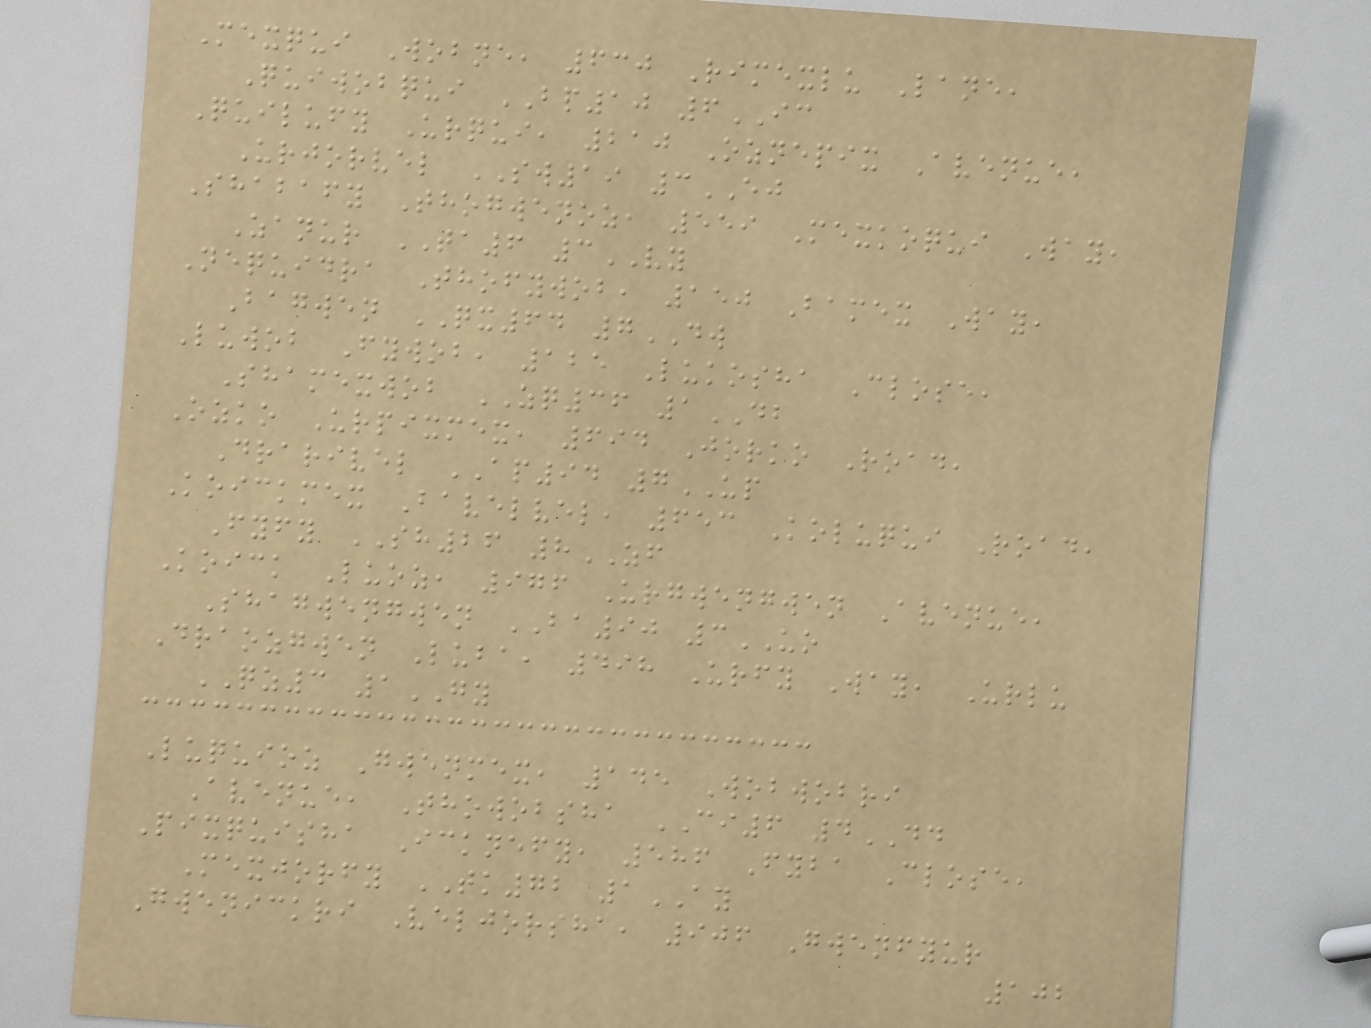Mexqui Wobne, 630 Rimexlu Lane,
Quiwobqui BP10 6IC
Quilufy Urqui, 210 Oznepix Avenue,
Urjorvel SW19 3EJ
Shabafy Thogwenoz, 559 Mexkoqui Way,
Zanur TA6 3VY
Nequidra Thofywob, 150 Bamex Way,
Bagwen QX64 7DW
Luwob Fywob, 125 Lukosha Close,
Shamexwob ZQ36 1DB
Ozko Urpixmex, 694 Jorko Road,
Drarivel AP94 7UP
Koickmex Bavelvel, 653 Koluqui Road,
Fyfy SH26 8ZF
Koick Luoz, 976 Urgwengwen Avenue,
Shagwengwen BA90 3UO
Draozgwen Luba, 498 Urfy Way, Urlu
QZ3 1GY
Luquioz Gwenmex, 145 Wobwobri
Avenue, Thowobsha CI6 4DD
Pixquisha Icknefy, 586 Fyba Close,
Mexjorfy TK72 1AY
Gwenickri Veljorsha, 906 Gwenfyur
102
